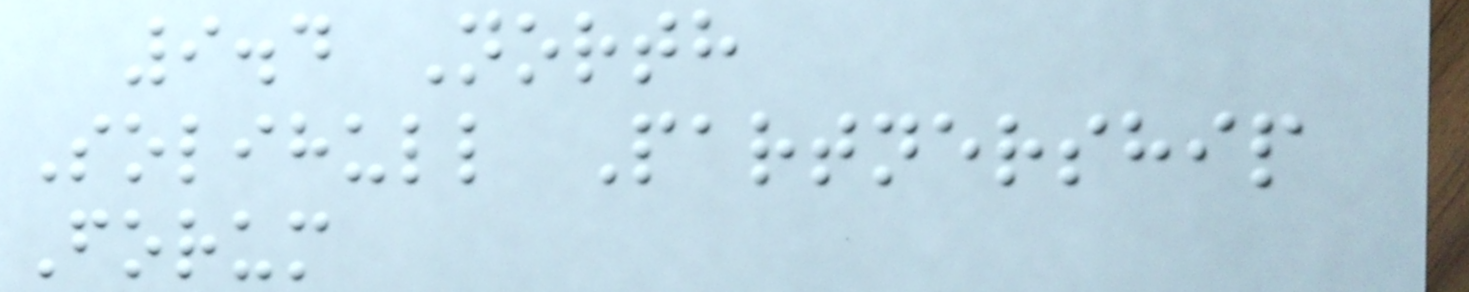9.4 North
Solihull Partnership
Forum
